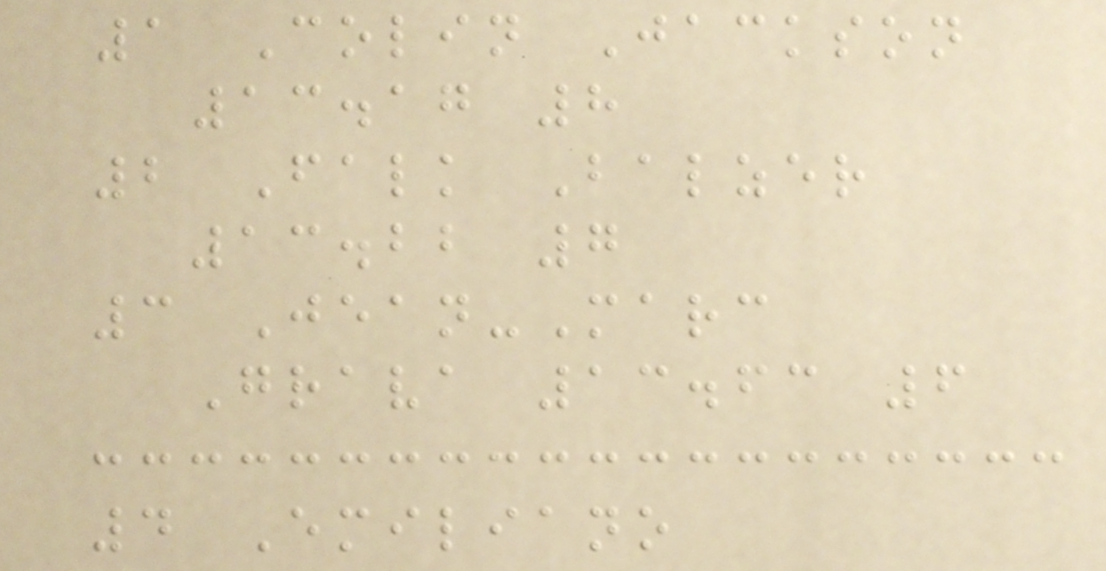1 Colin Jackson
13.17 8
2 Falk Balzer
13.22 7
3 Jean-Marc
Grava 13.63 6
4 Emiliano
